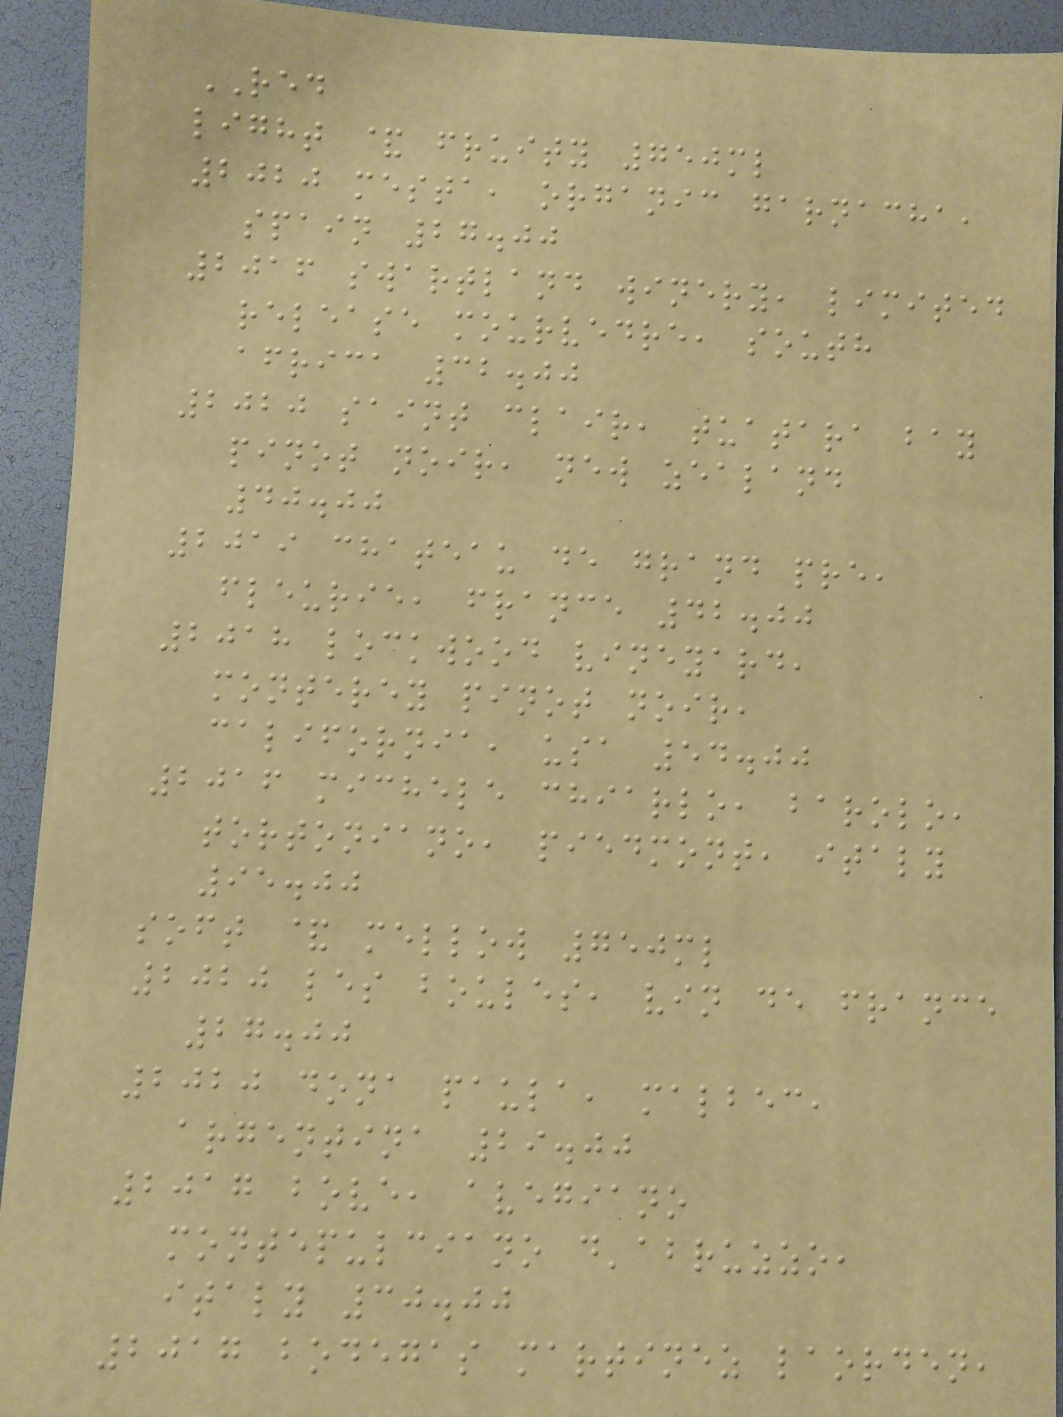RED
light & fruity 750ml
2020 mesta, organic garnacha,
spain 27.00
2016 swartland winery, limited
release mourvedre, south
africa 32.00
2020 saint clair, tuatara bay
pinot noir, new zealand
40.00
2019 chateau de grand pre,
fleurie, france 42.00
2018 lockwood vineyard,
monterey pinot noir,
california, usa 54.00
2016 michele chiarlo, barolo,
tortoniano, piedmont, italy
95.00
soft & mellow 750ml
2020 les boules, vin de france
27.00
2020 dona paula, malbec,
argentina 29.00
2017 bove, avegiano
montepulciano d'abruzzo,
italy 30.00
2017 bodegas martinez laorden,
